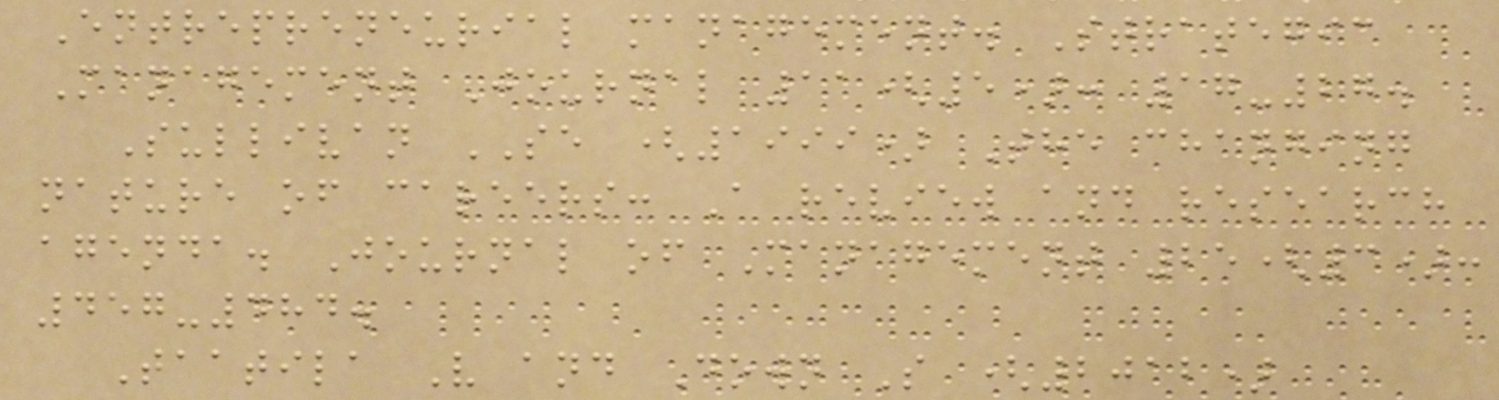Entrepreneurial management. Strategic
Management Journal 11(5): 17-27.
Sullivan SE (1999) The changing
nature of careers: A review and research
agenda. Journal of Management 25(3):
457-484.
Taatila V and Down S (2012)
